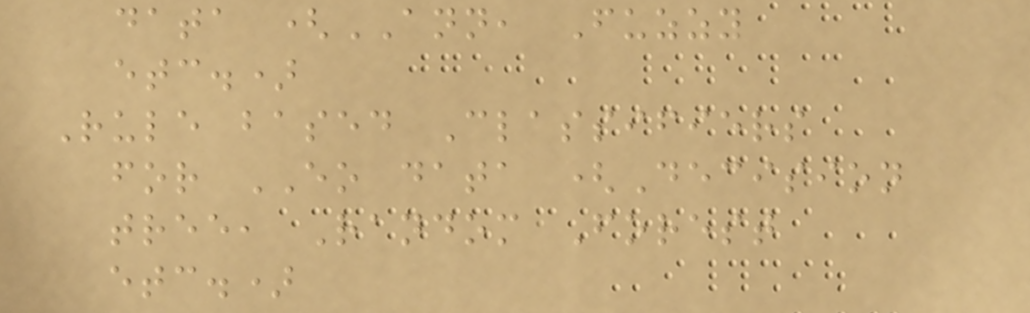data (ANN, Fuzzy
etc.)
Rule based Classifiers
for EO data (Decision
tree, Random Forest
etc.)
